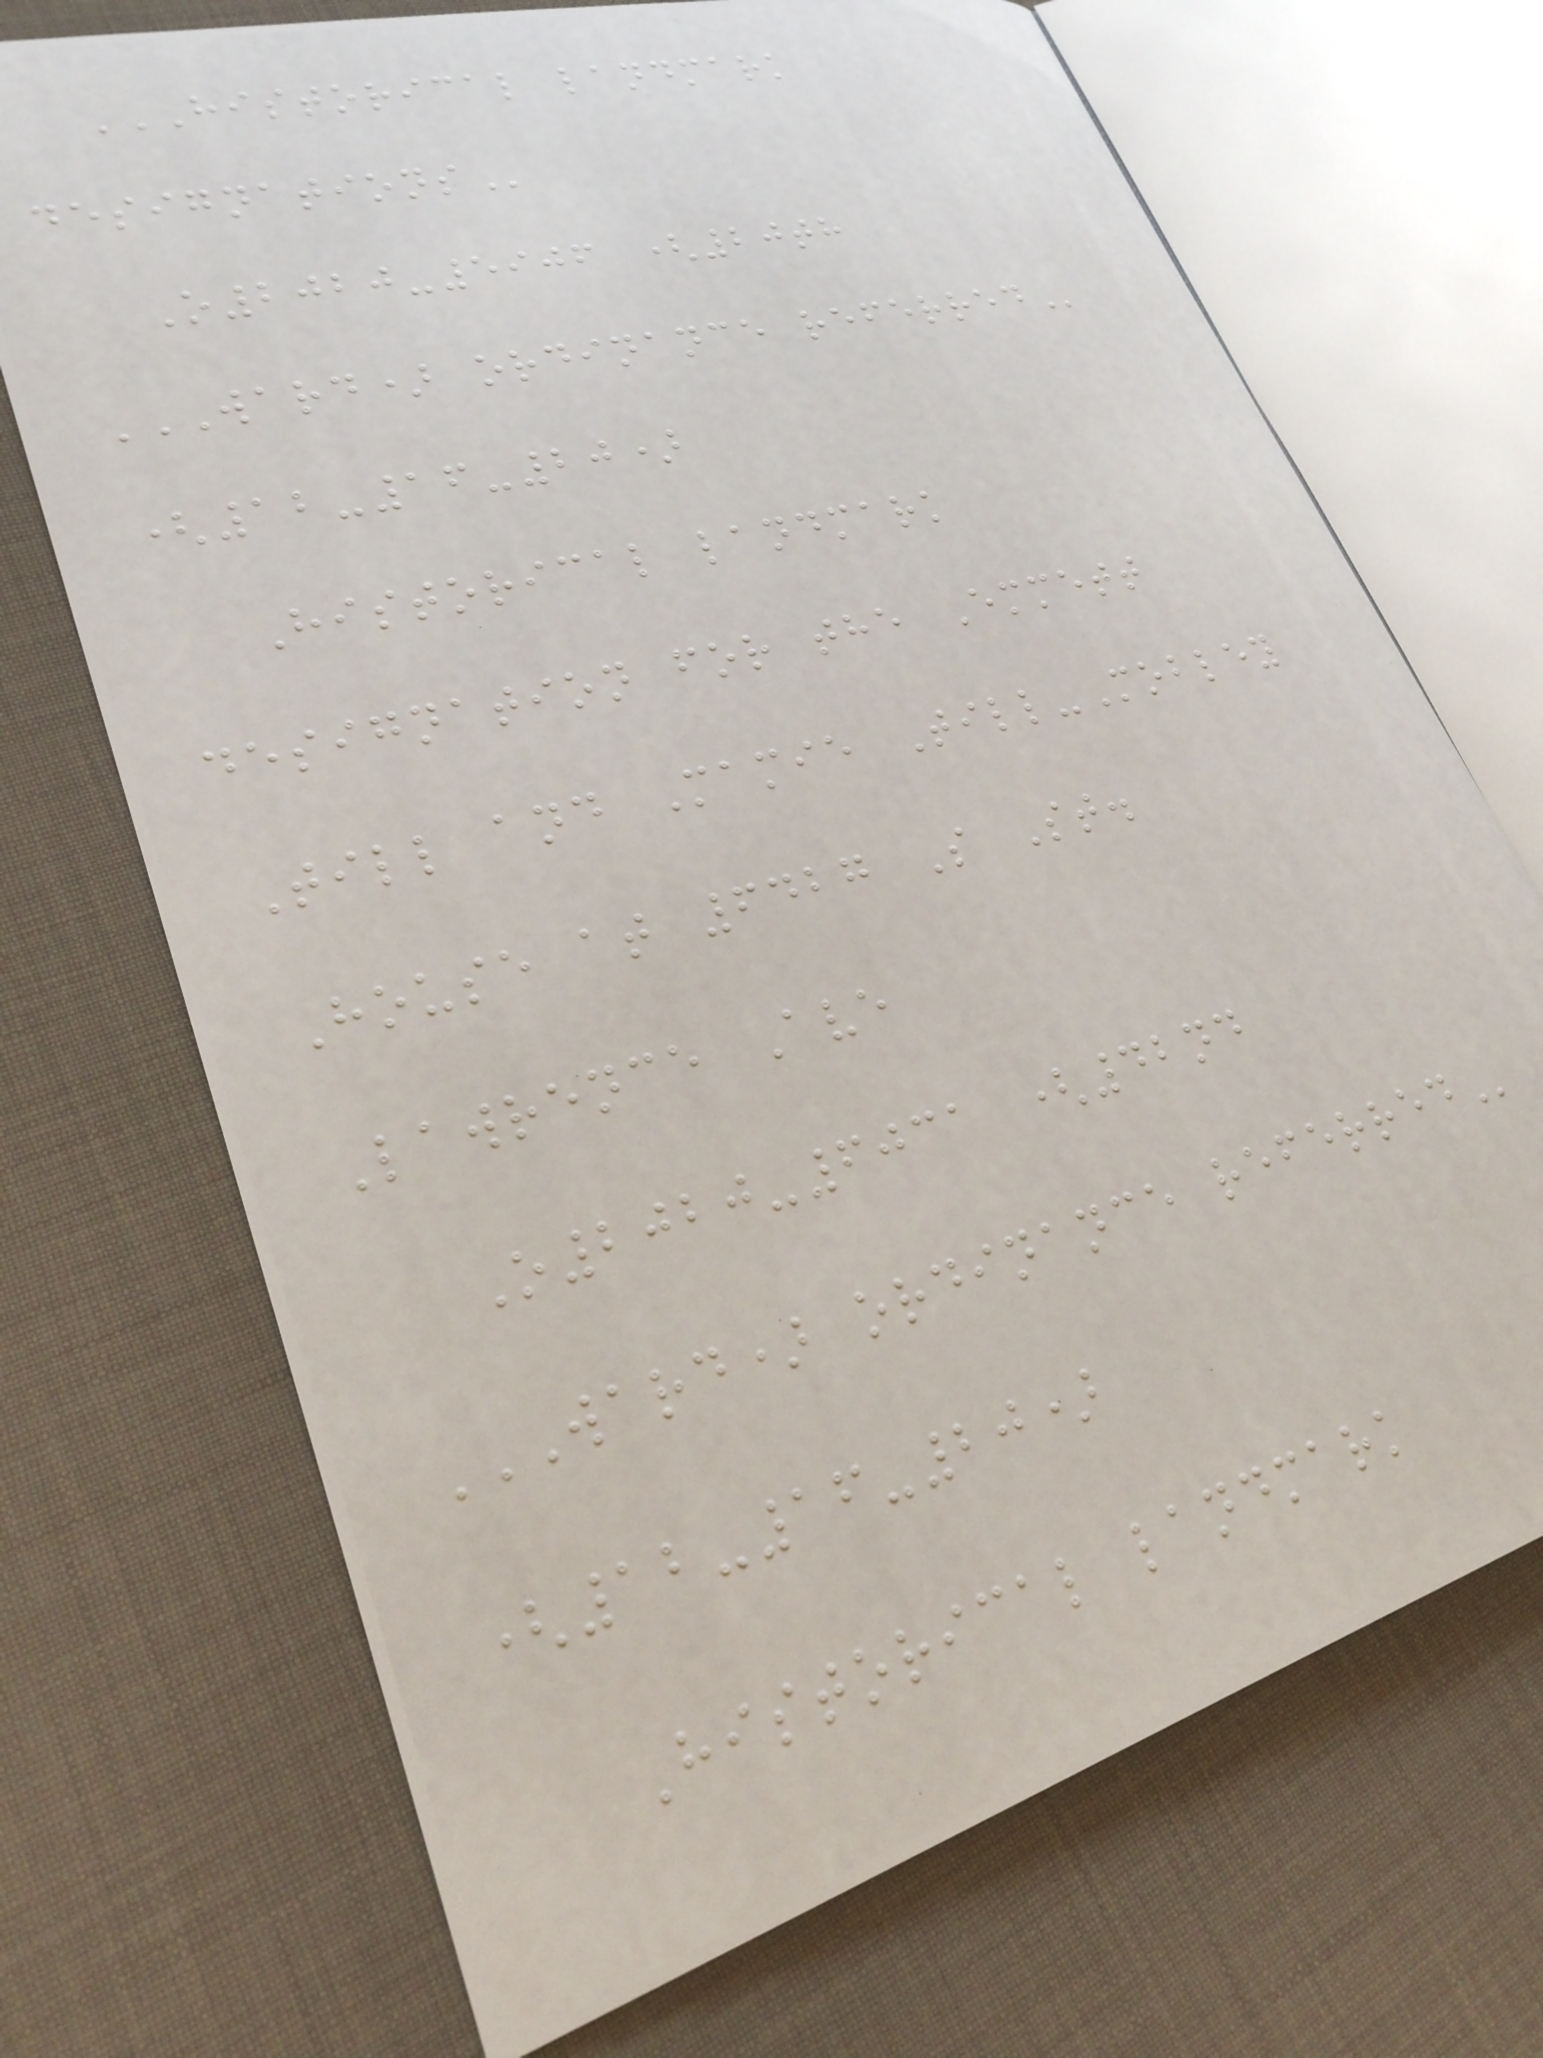HISTORICAL LANDMARK
DESIGNATIONS
O2020-5906 (20th
WARD) ORDINANCE REFERRED
(12-16-20)
Historical landmark
designation for the Emmett
Till and Mamie Till-Mobley
House at 6427 S St.
Lawrence Ave
O2020-6031 (42nd
WARD) ORDINANCE REFERRED
(12-16-20)
Historical landmark
